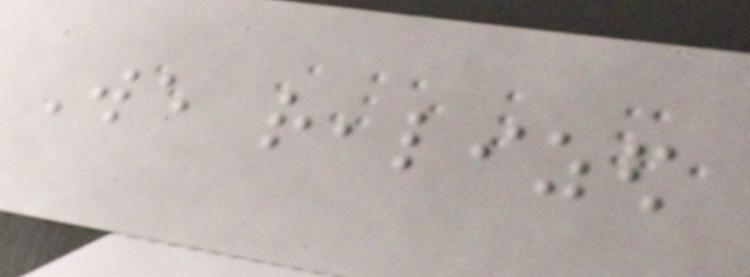We realized
